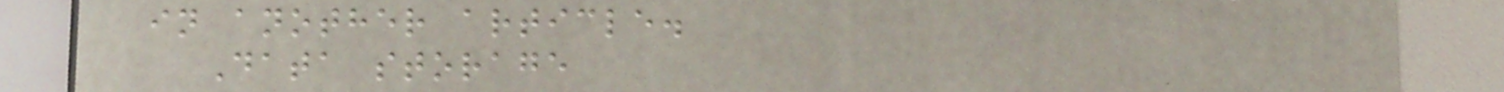in another article.
Data storage
